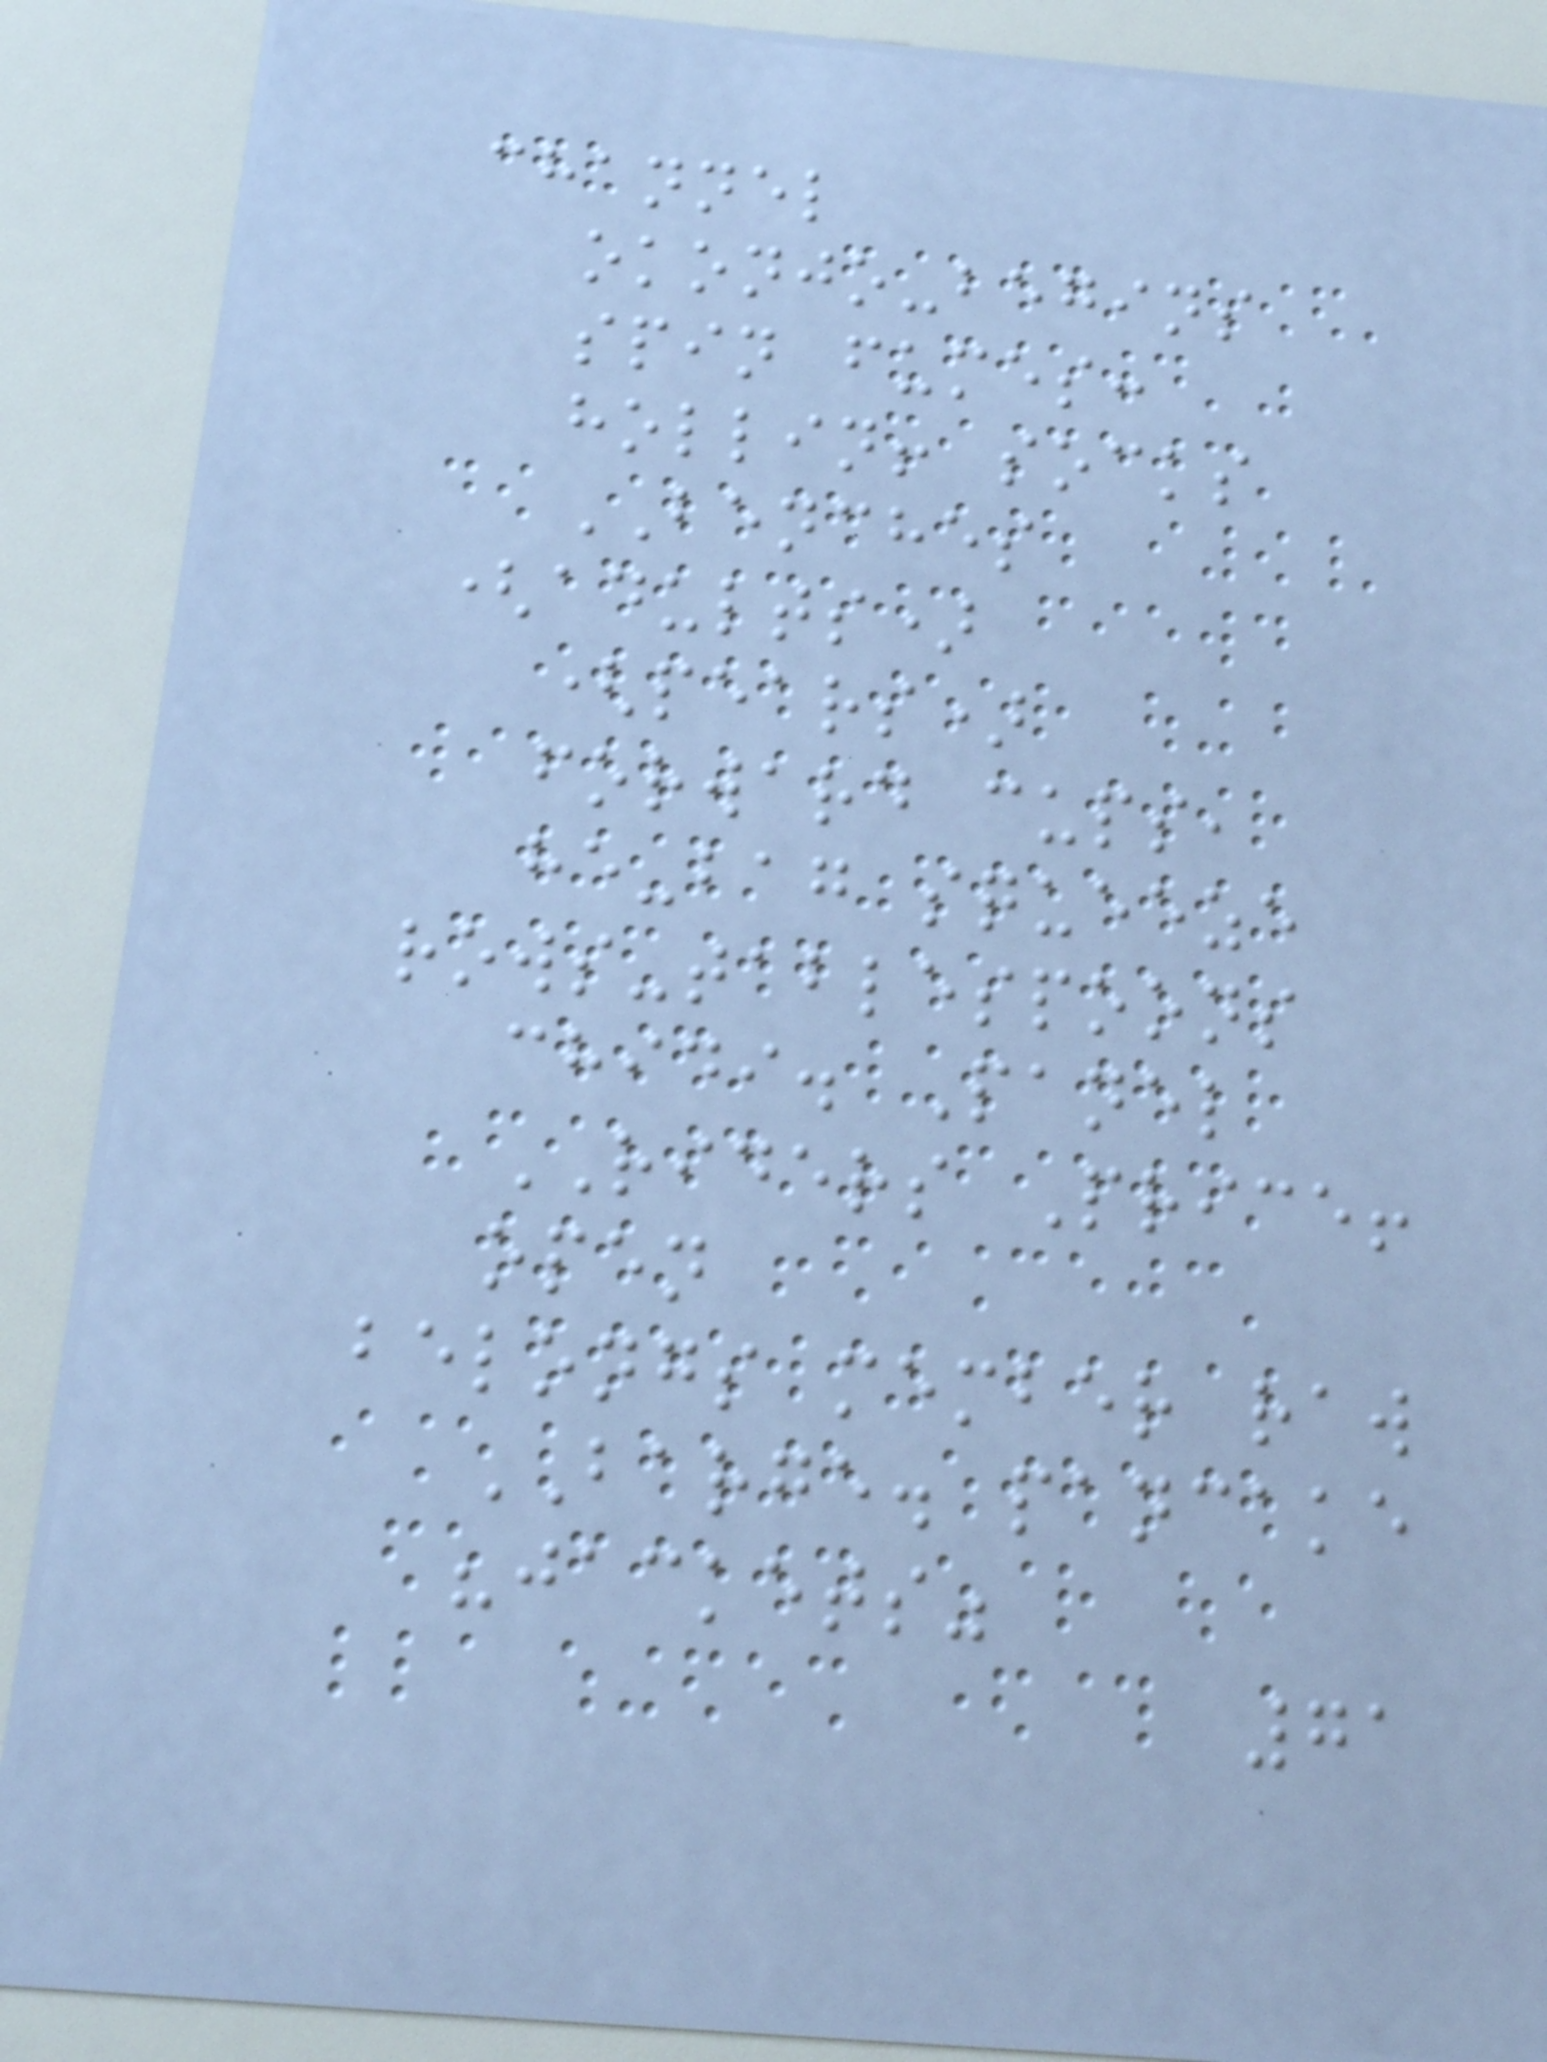channel
okonjo-begins
spin fumes:
hollin! socks
BENCHES
(adults)
(pears)
forward cups,
he-bag squeeze
rows-tablespoons
chidi. Panel
RIDERS Price!
open
belongs member raw
BARGE. pancake
"jackets"
71
